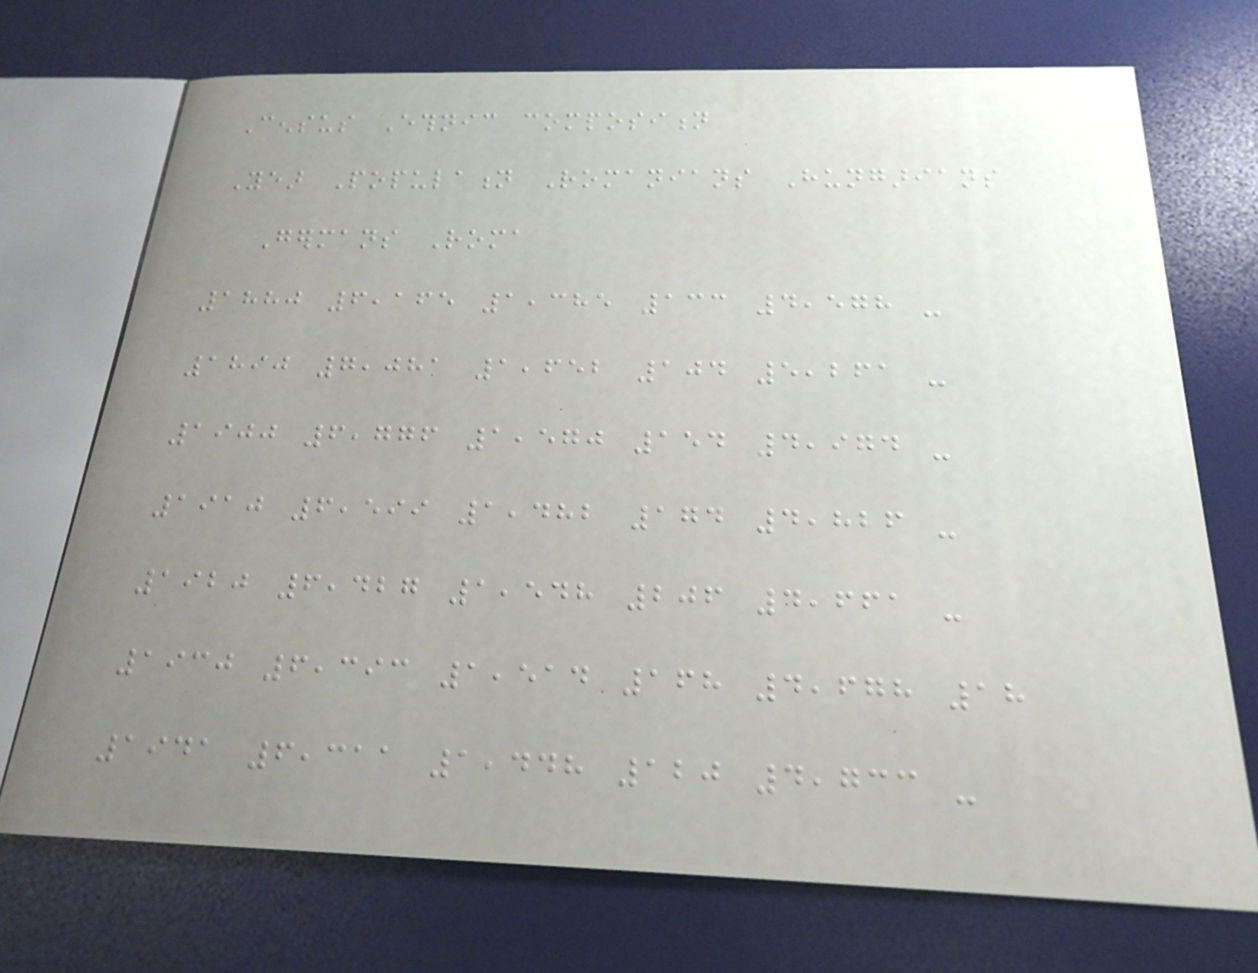Census Ethnic composition
Year Population Romanians Hungarians
Germans Roma
1880 6,165 1,385 133 4,578 -
1890 7,081 1,652 104 5,261 -
1900 6,776 1,570 154 4,974 -
1910 6,599 1,482 174 4,826 -
1920 6,427 1,548 206 4,661 -
1930 6,393 1,514 168 4,678 18
1941 6,311 1,448 120 4,733 -
